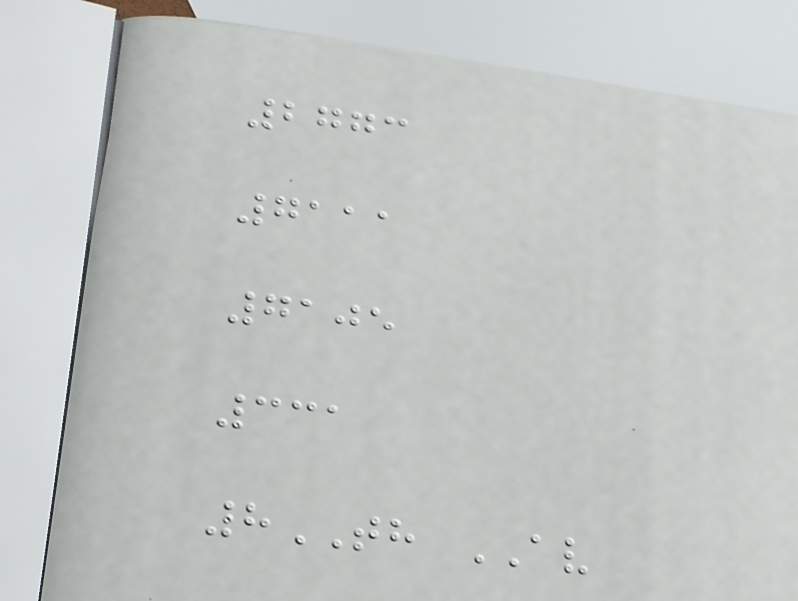2773
7111
7105
331
8TH AV
